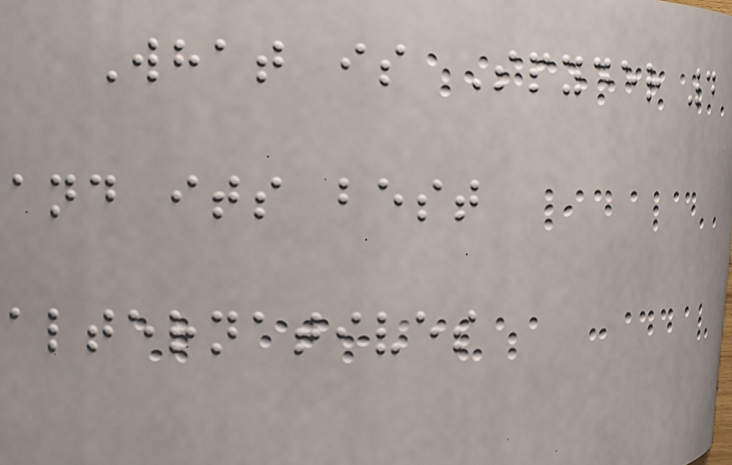What is Spyder 4
and its best
alternatives
